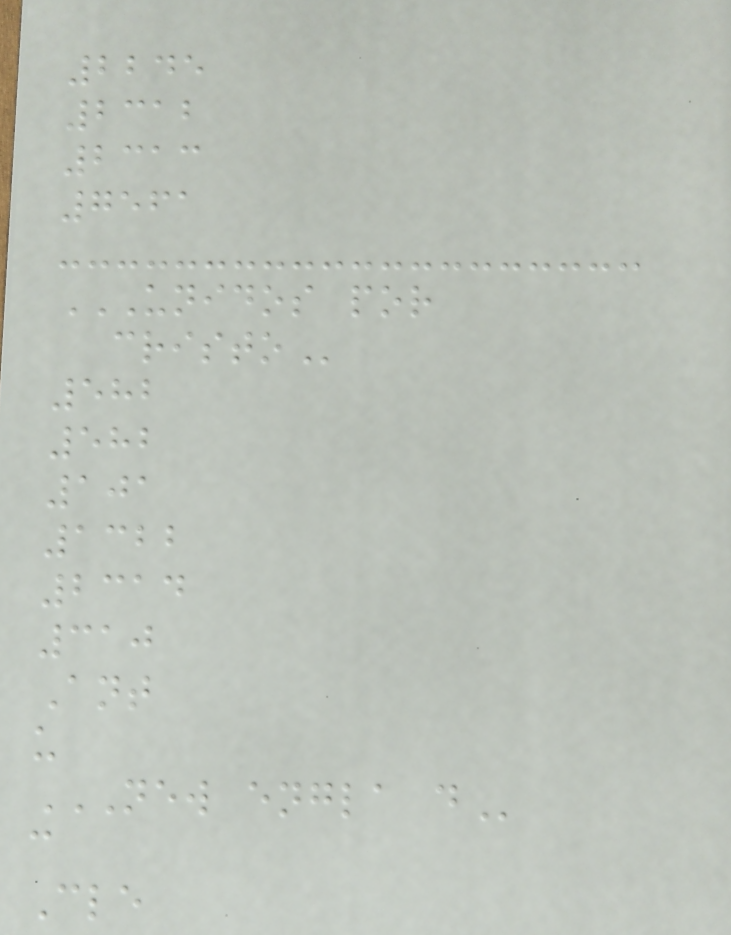2245
2312
2313
7561
UNIDOS POR
CRISTO
582
582
101
1322
2314
310
Ant
u
NEW ENGLA D
c
Cle
